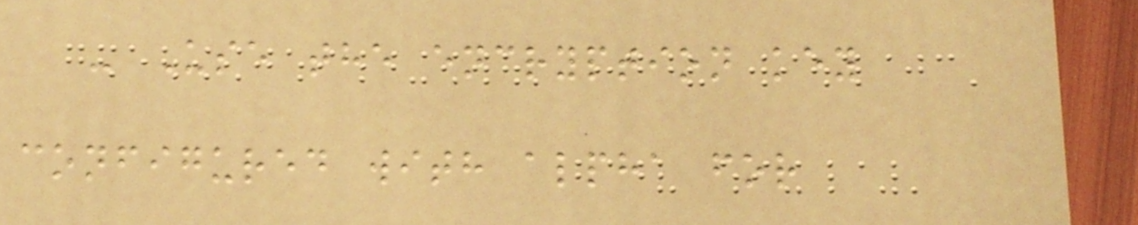- Use the encryption key
configured with alpha for
